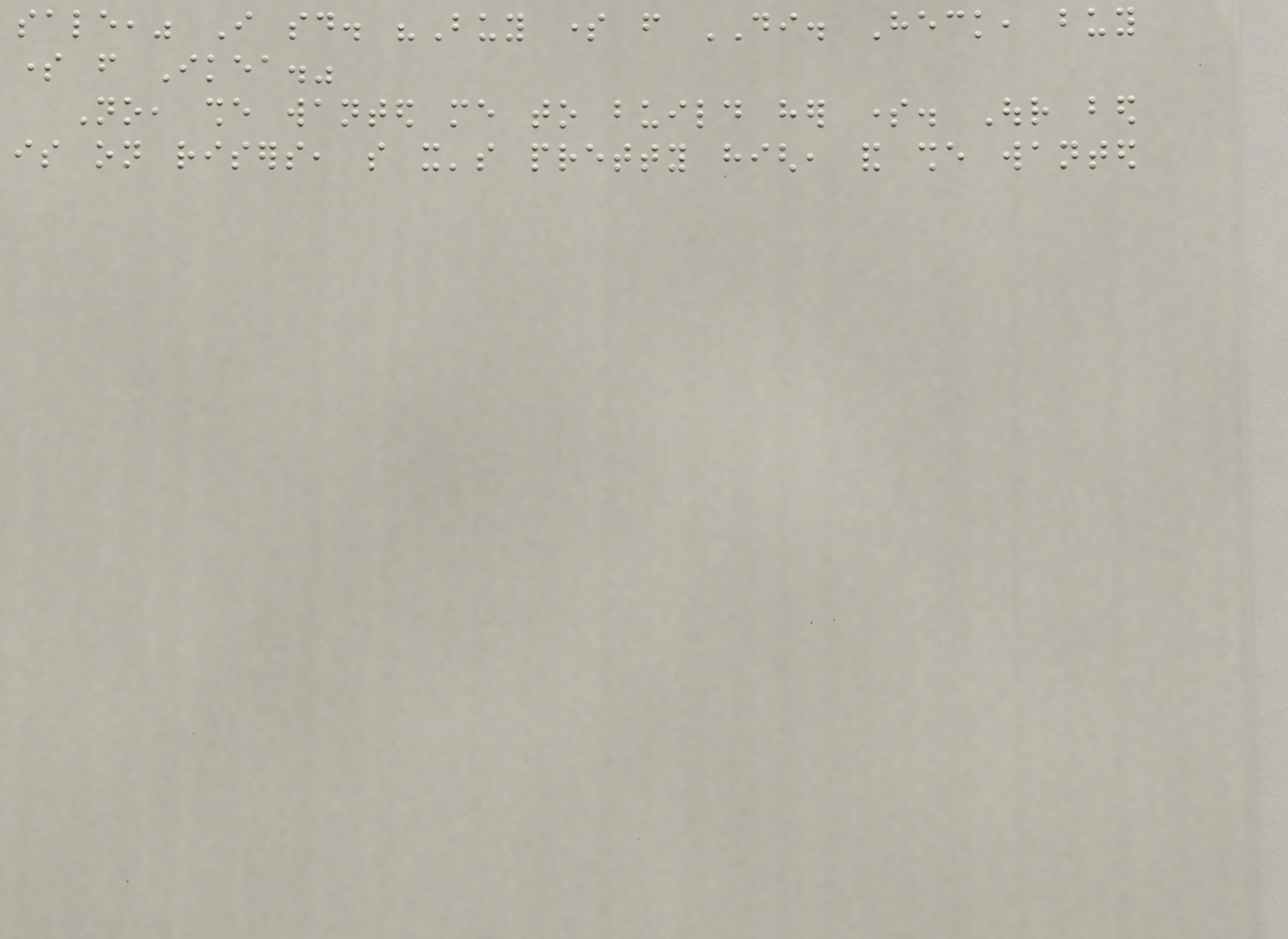sale," I said. "Buy some from DI. Heck, buy
some from Ikea."
No, she wanted me to build her some. Our bed
is on risers, so it's pretty high, and she wanted
